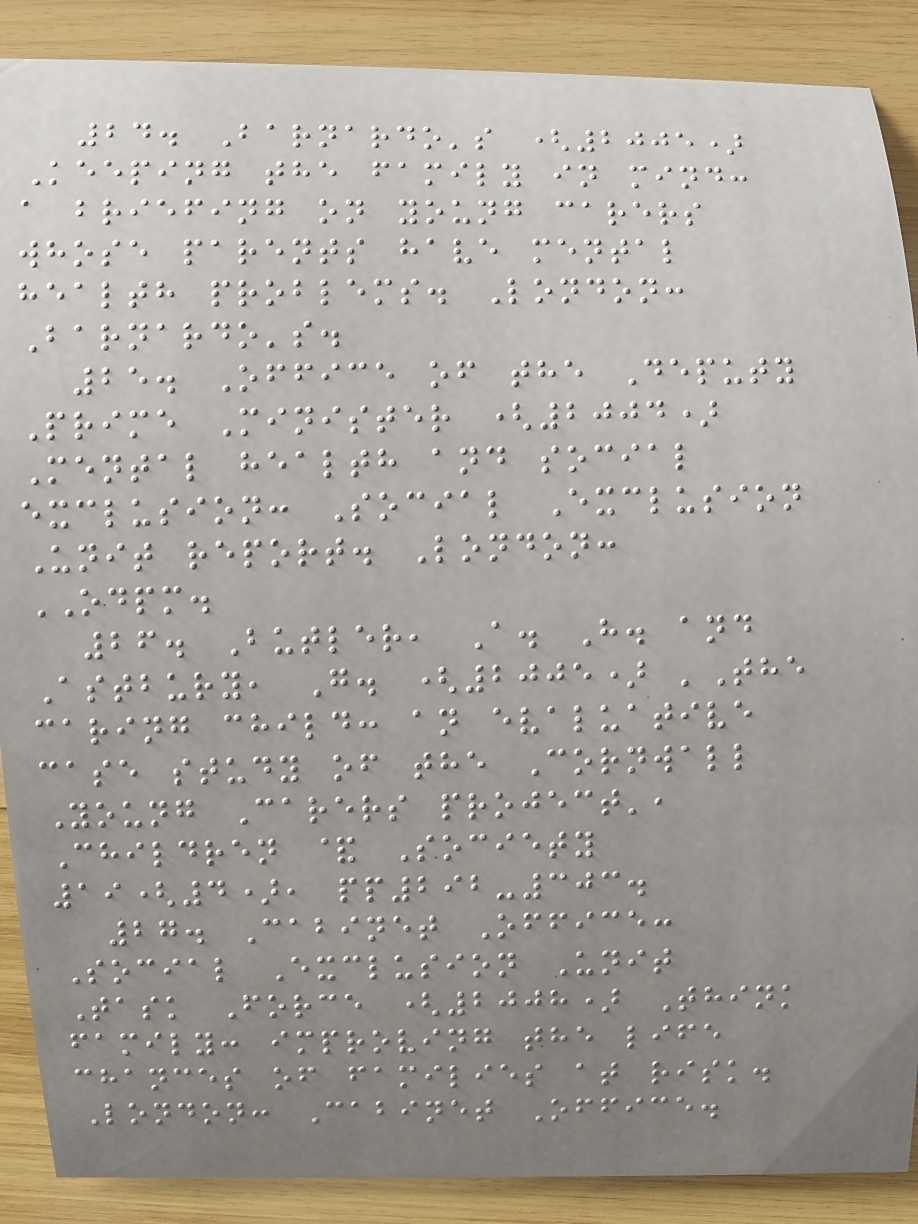24. Barnardo's (2005)
Keeping the family in mind:
a briefing on young carers
whose parents have mental
health problems. London:
Barnardo's.
25. Office of the Deputy
Prime Minister (2004)
Mental health and social
exclusion: Social Exclusion
Unit report. London:
ODPM.
26. Butler, A. H. and
Astbury, G. (2005) 'The
caring child: an evaluative
case study of the Cornwall
Young Carers project',
Children & Society
19(4), pp292-303.
27. Cabinet Office:
Social Exclusion Unit
Task Force (2008) Think
family: improving the life
chances of families at risk.
London: Cabinet Office.
